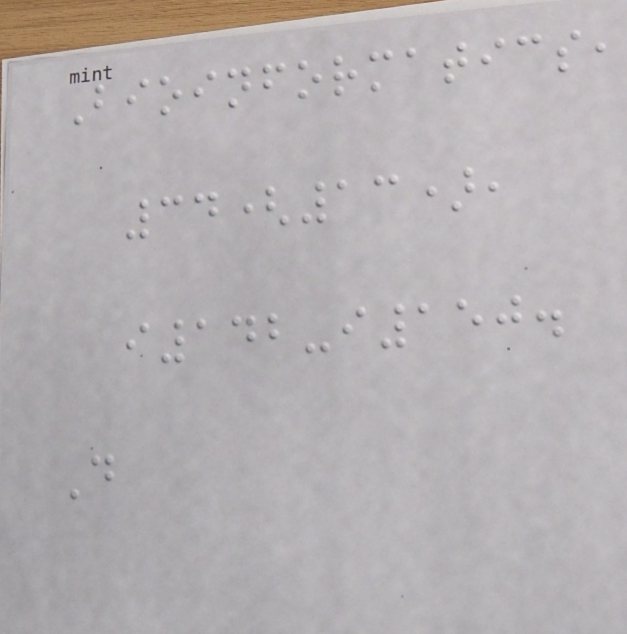Bioinformatics,
34(13),
i142-i150.
D
